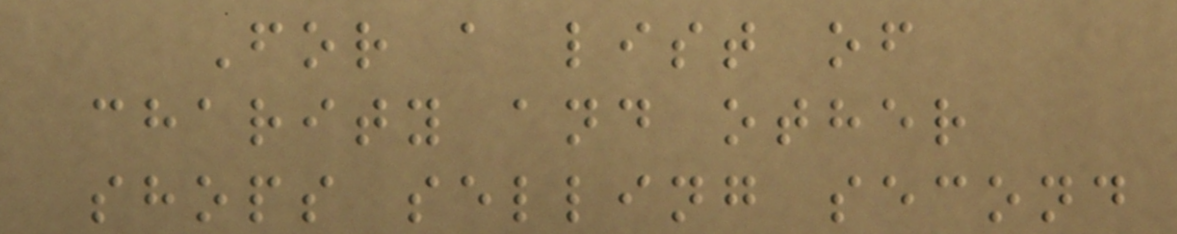For a list of
charity and other
shops selling second
